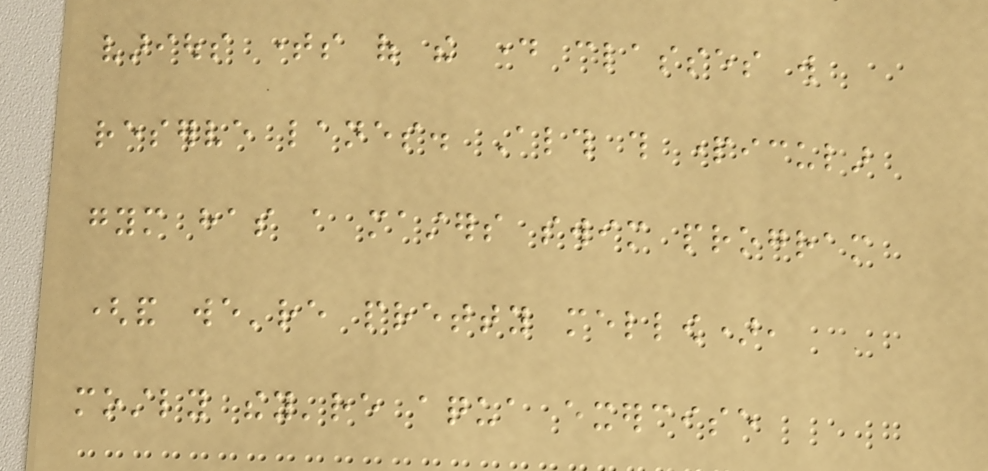various times of the day classes will
reserve lanes. Although this particular
gym has a masters swim program
(and we're pretty mellow),
mostly they're aqua exercise
